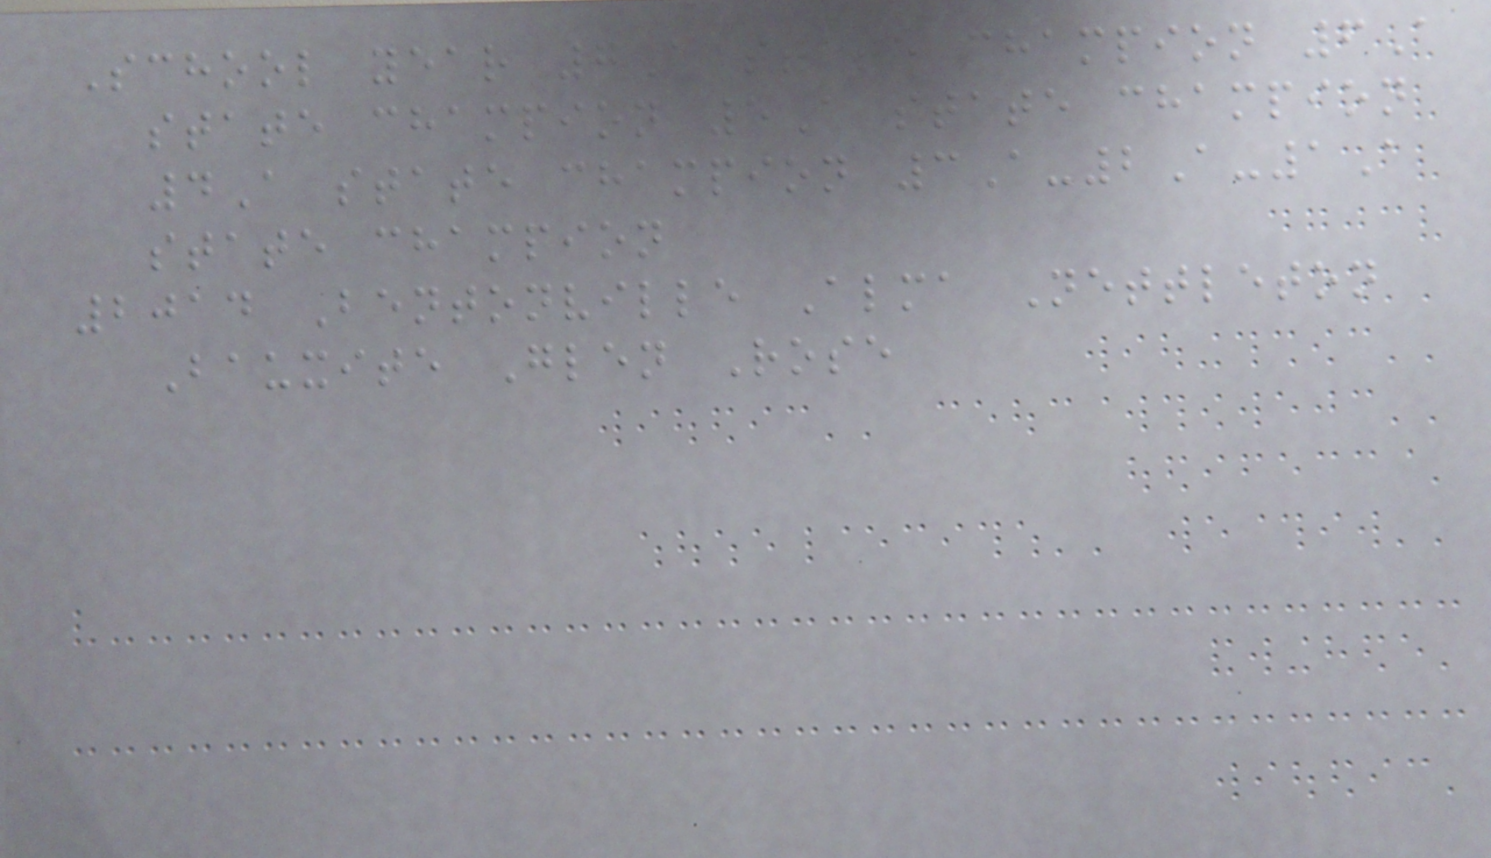School year 7A state champion 6A
state champion 5A state champion
4A state champion 3A-2A-1A
state champion
2014 Bentonville Alma Nettleton
Bauxite Glen Rose
